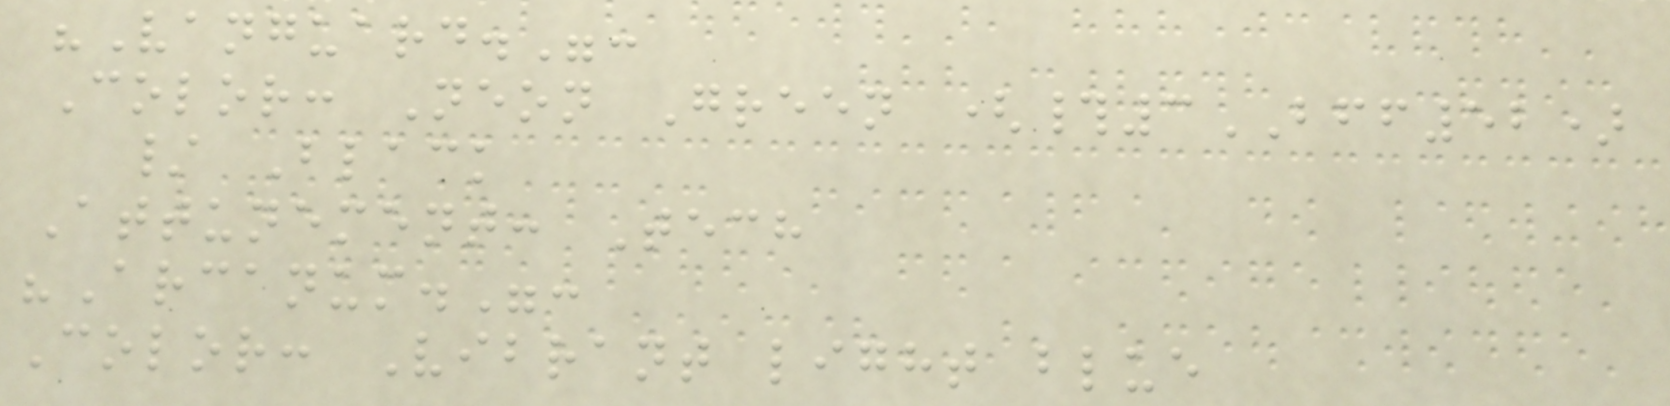"Vanguard.":
Color: Neon Green (#3BFF52)
/ Black
Attunement: Tech
"Arcanum.":
Color: Vibrant light blue
